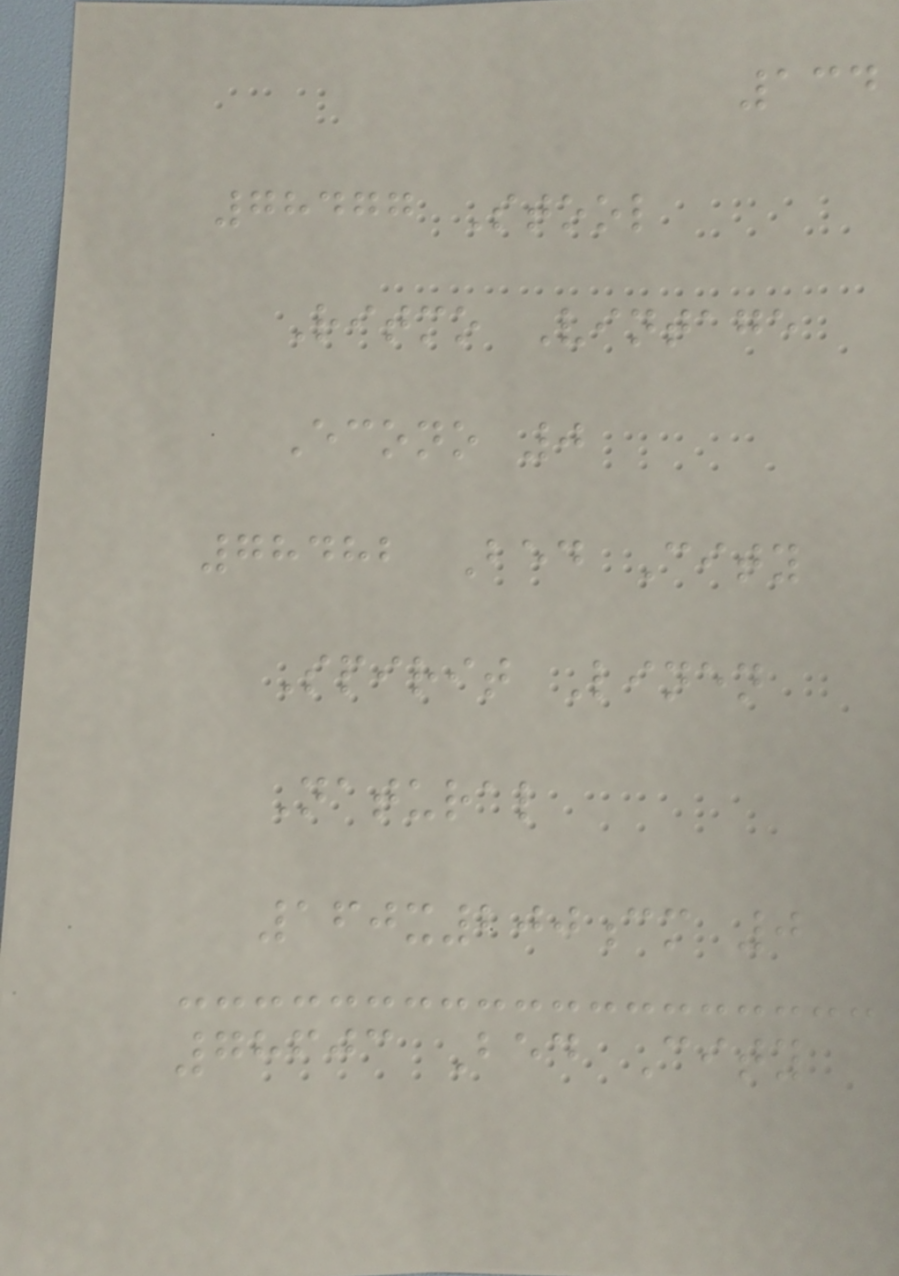134
78477 Stool
Ritmo Vintage
Econo 0
78482 Bed City
Spirit Linen
Natural
160x200cm 0
78603 Bed City
